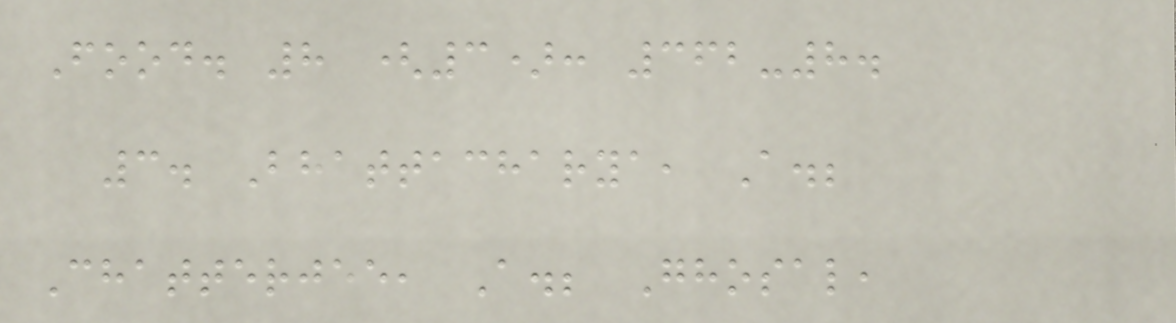Food. 8 (3): 362-8.
3. Bhattacharya, A.;
Chatterjee, A.; Ghosal,
